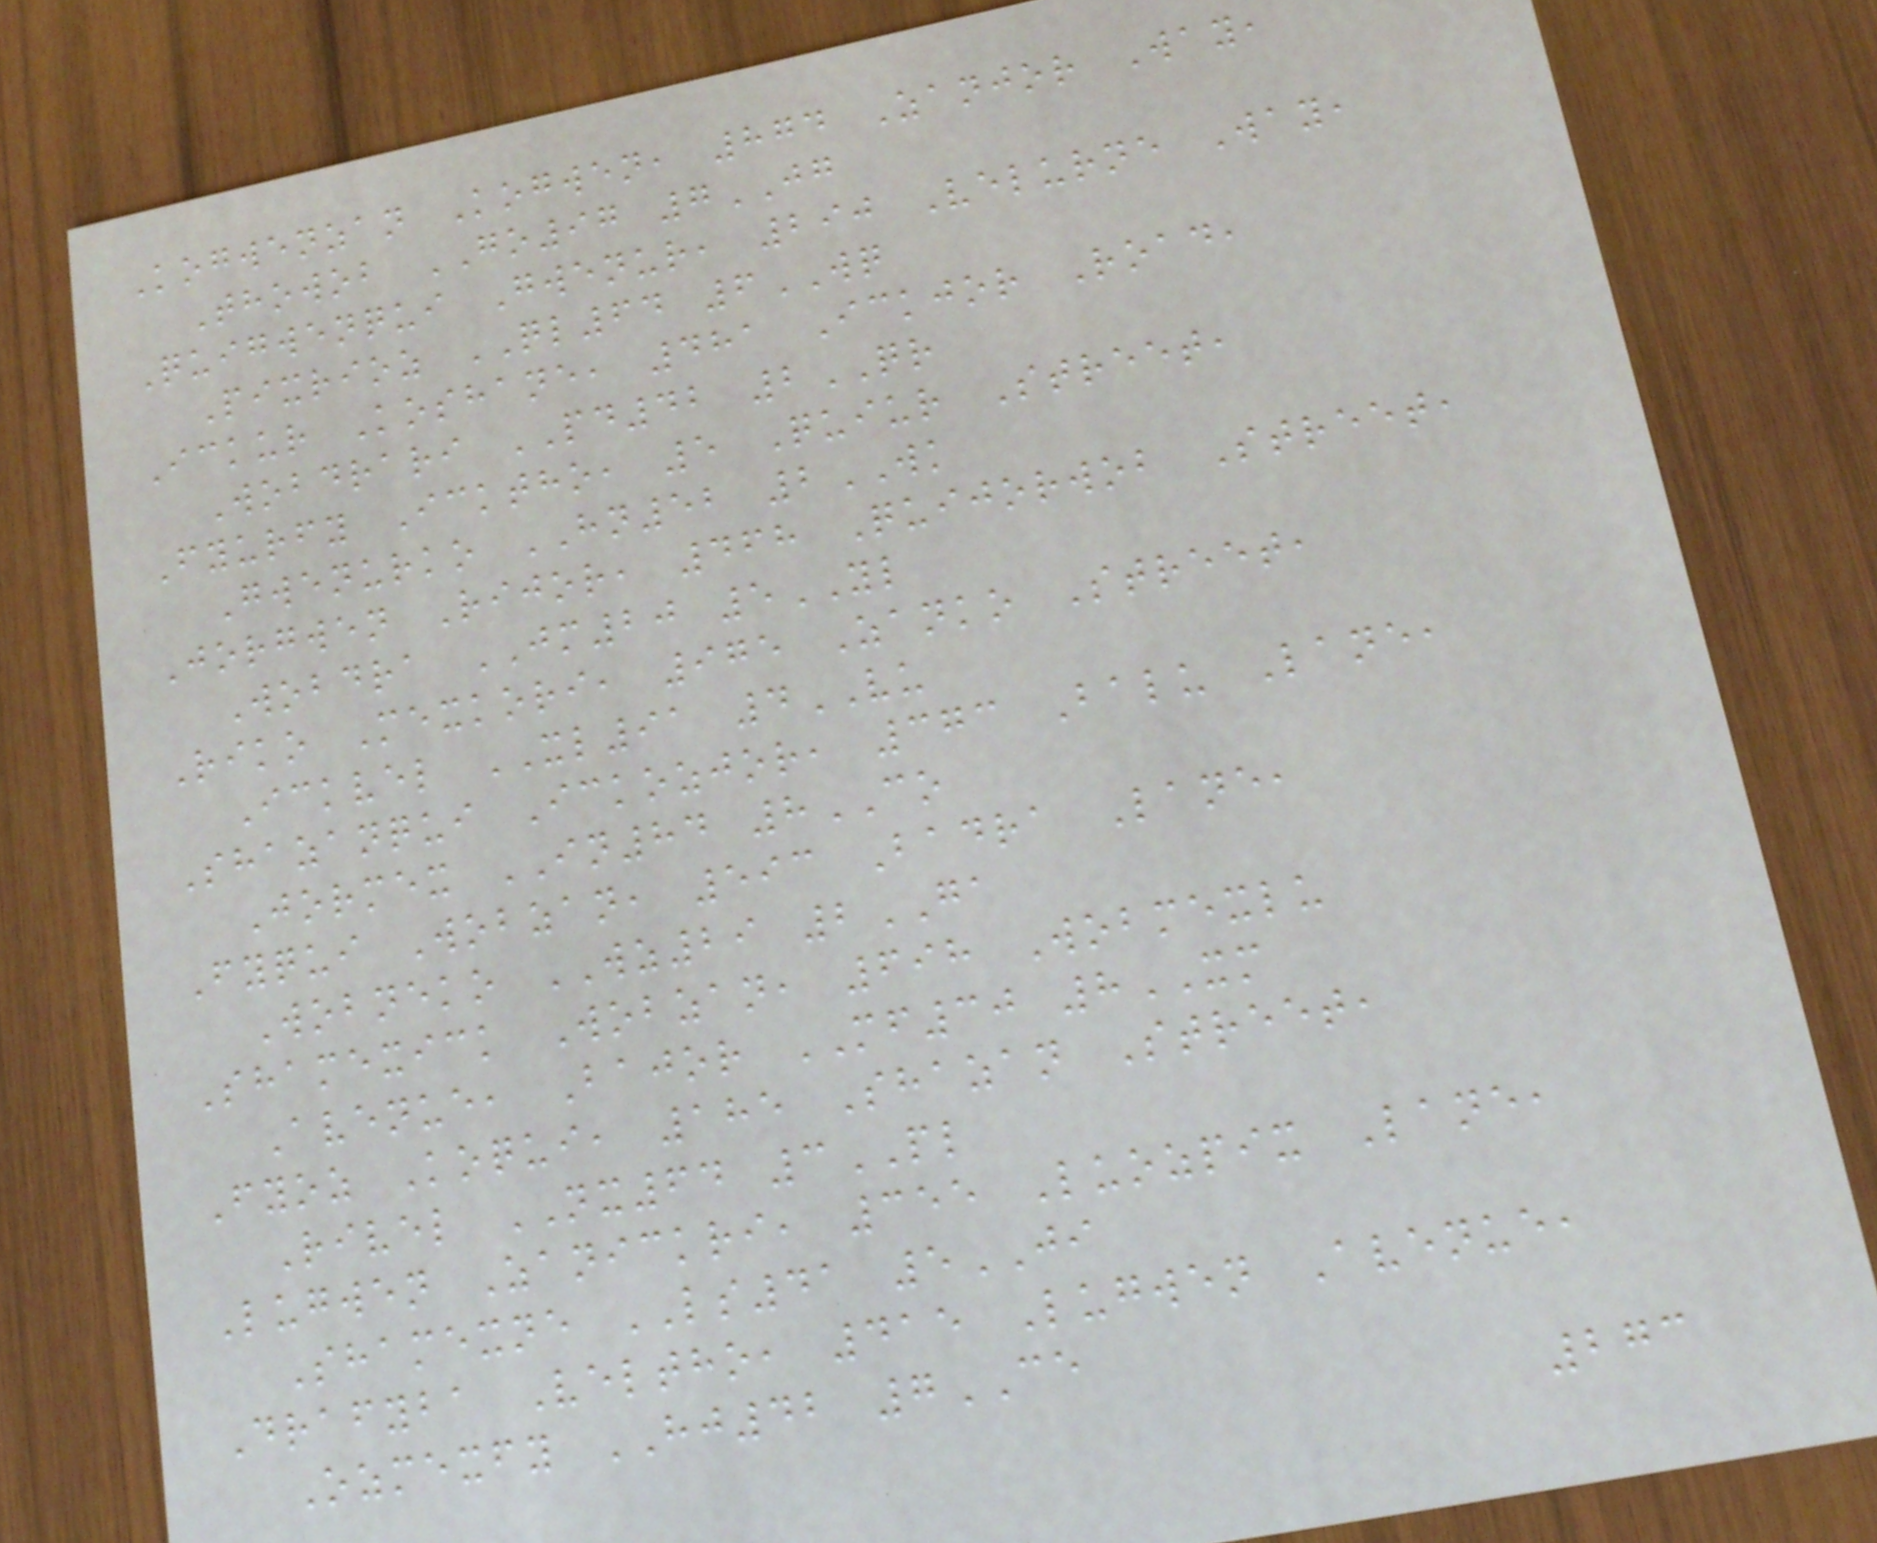Kogwenzan Kogwen, 874 Zanjor Way,
Thowob GO97 7JG
Quigwenqui Gwenur, 290 Velurne Way,
Pixrioz QL64 6WQ
Ickur Koshane, 481 Ickjor Road,
Wobdrari PD42 2QR
Fyurfy Icktho, 5 Quiur Street,
Gwenurko HN52 2WK
Jorgwen Rijor, 468 Quijorwob Street,
Wobdra JM20 5YL
Riko Mexkori, 975 Zanko Street,
Ickvel XL91 4VU
Shazanqui Ickozjor, 373 Balu Lane,
Jormex IN84 8CO
Fyqui Wobzan, 593 Badra Lane,
Wobneko WZ29 2GA
Shamexick Wobzan, 698 Wobmexlu
Avenue, Bajor MF30 8XM
Fyoz Koqui, 185 Shazan Street,
Rivel NX64 3PL
Lugwen Zanickri, 355 Luozpix Lane,
Shamexne LS41 5JI
Drafyba Veltho, 415 Lugwen Avenue,
Ozmexfy HJ42 7CE
273
